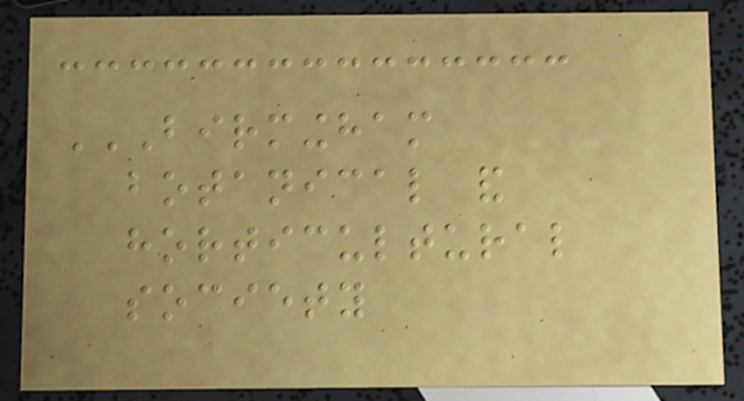BIRMINGHAM
BOTANICAL AND
HORTICULTURAL
SOCIETY
